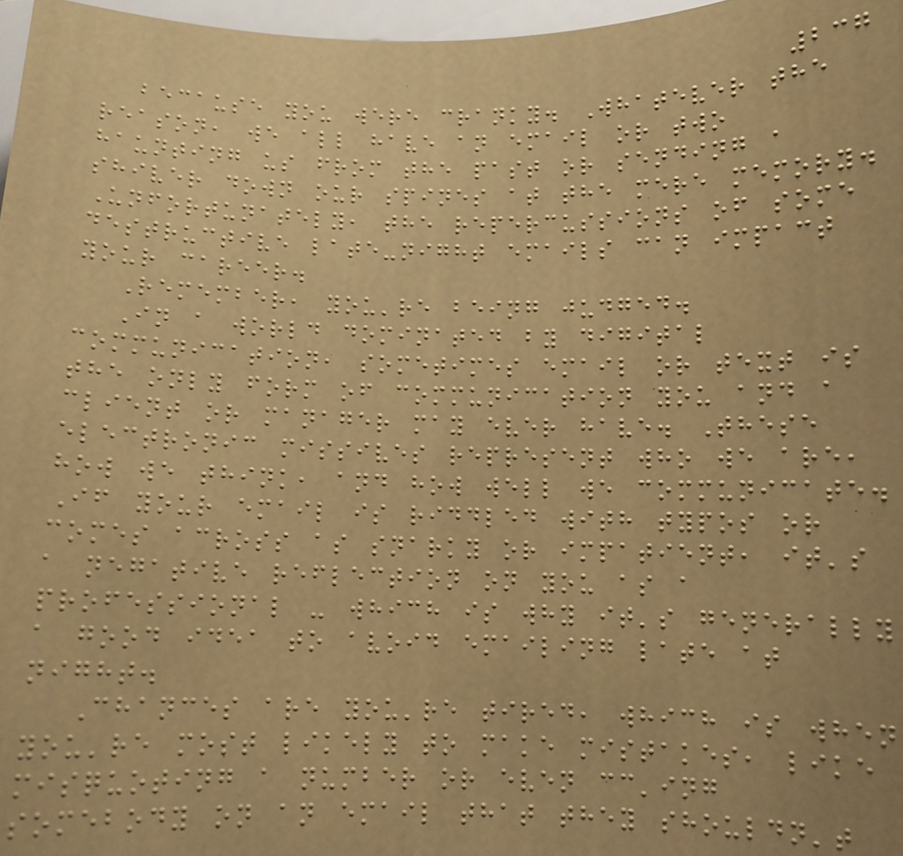237
because you were cranky. Whatever the
reason, we all have an email or two
haunting us from the past or sending a
shiver down our spines at the mere memory.
Unfortunately, the repercussions of some
destructive late-night emails can impact
your career.
Remember, you're being judged.
In a world dominated by digital
communication, sometimes email or text is
the only form of communication you and a
client or manager may ever have. These
electronic missives represent who we are,
how we think, and how well we communicate.
If your email is riddled with typos or
comes across as snarky or impatient, it's
a negative reflection on you as a
professional - which is why it's generally
a good idea to avoid emailing late at
night.
Chances are you're tired, which is when
you're most likely to make mistakes, like
misquoting a number or even cc'ing
somebody on an email that they shouldn't
